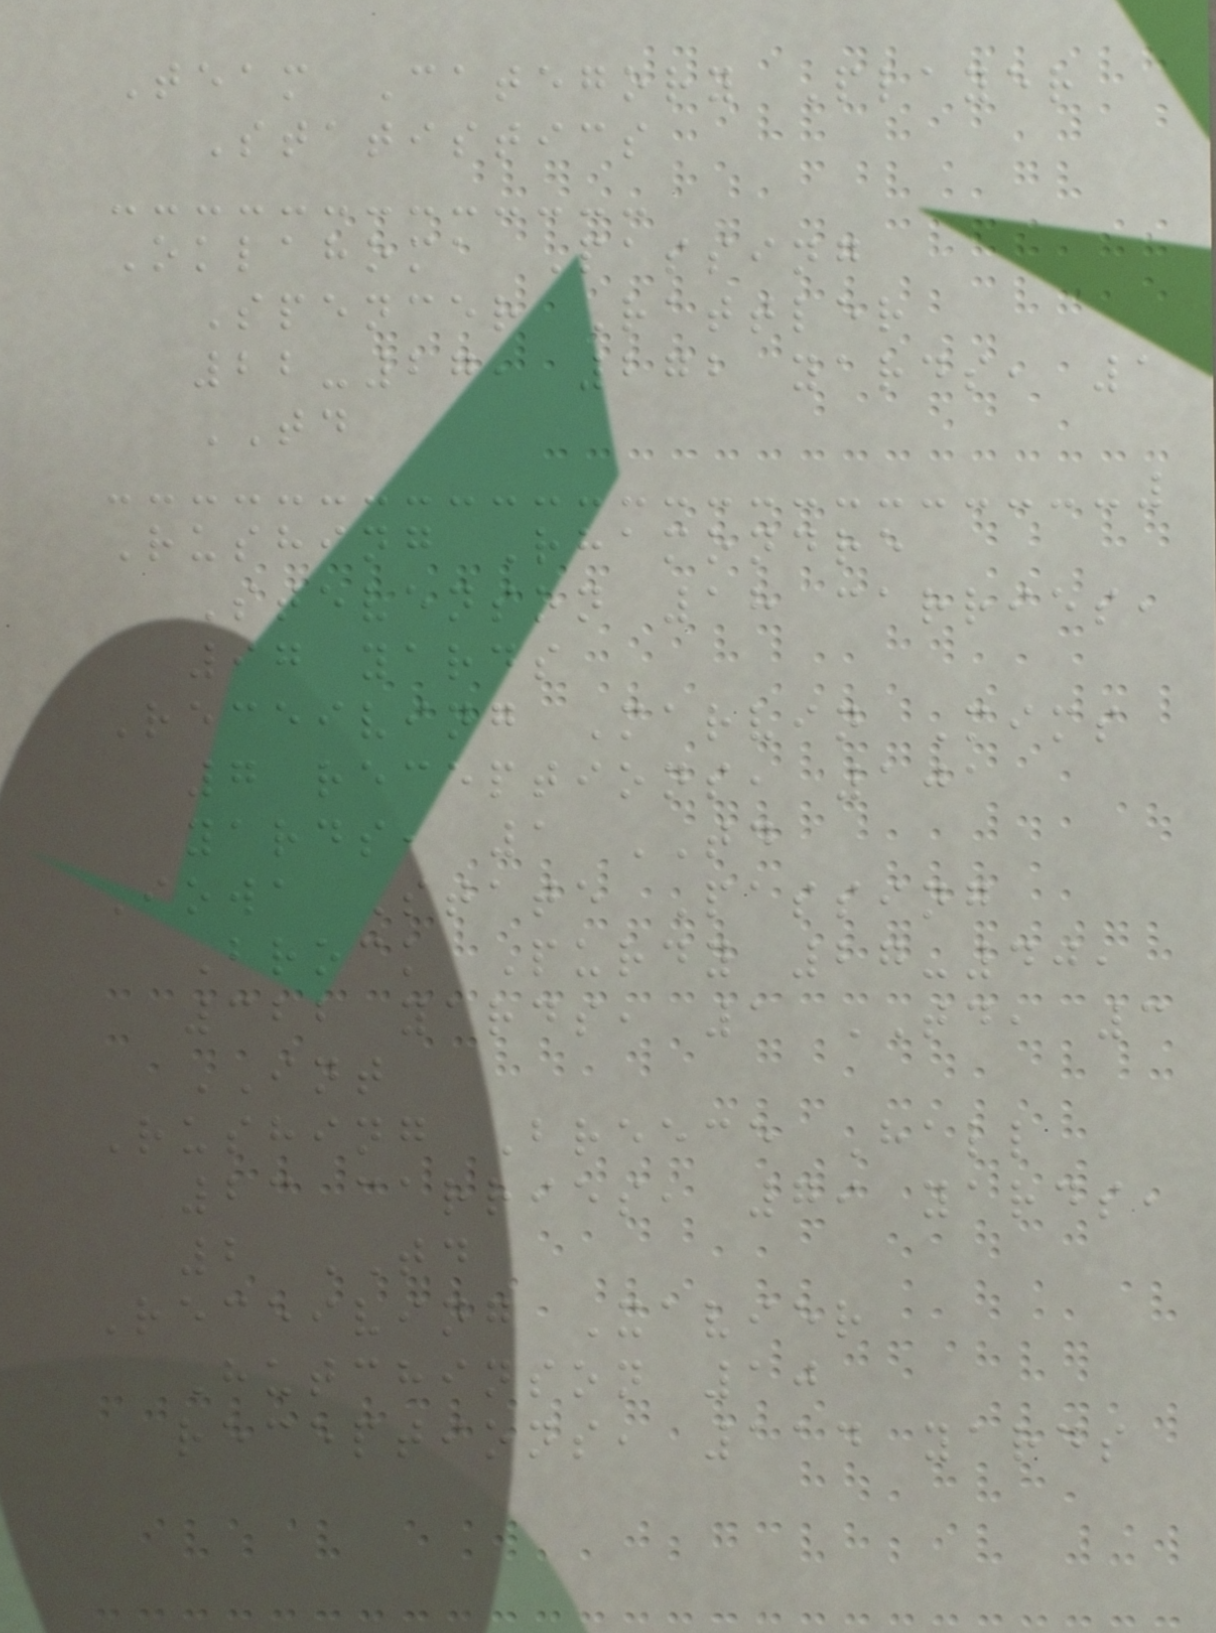Team Category Player
Statistics
Oklahoma Passing
Spencer Rattler
22-27, 272 yards, 1
TD
Rushing Rhamondre
Stevenson 18 carries,
97 yards
Receiving Marvin Mims
7 receptions, 101
yards, 1 TD
Iowa State Passing
Brock Purdy 27-40,
322 yards, 1 TD, 3
INT
Rushing Breece Hall
23 carries, 79 yards,
2 TD
Receiving Xavier
Hutchinson 10
receptions, 114 yards
